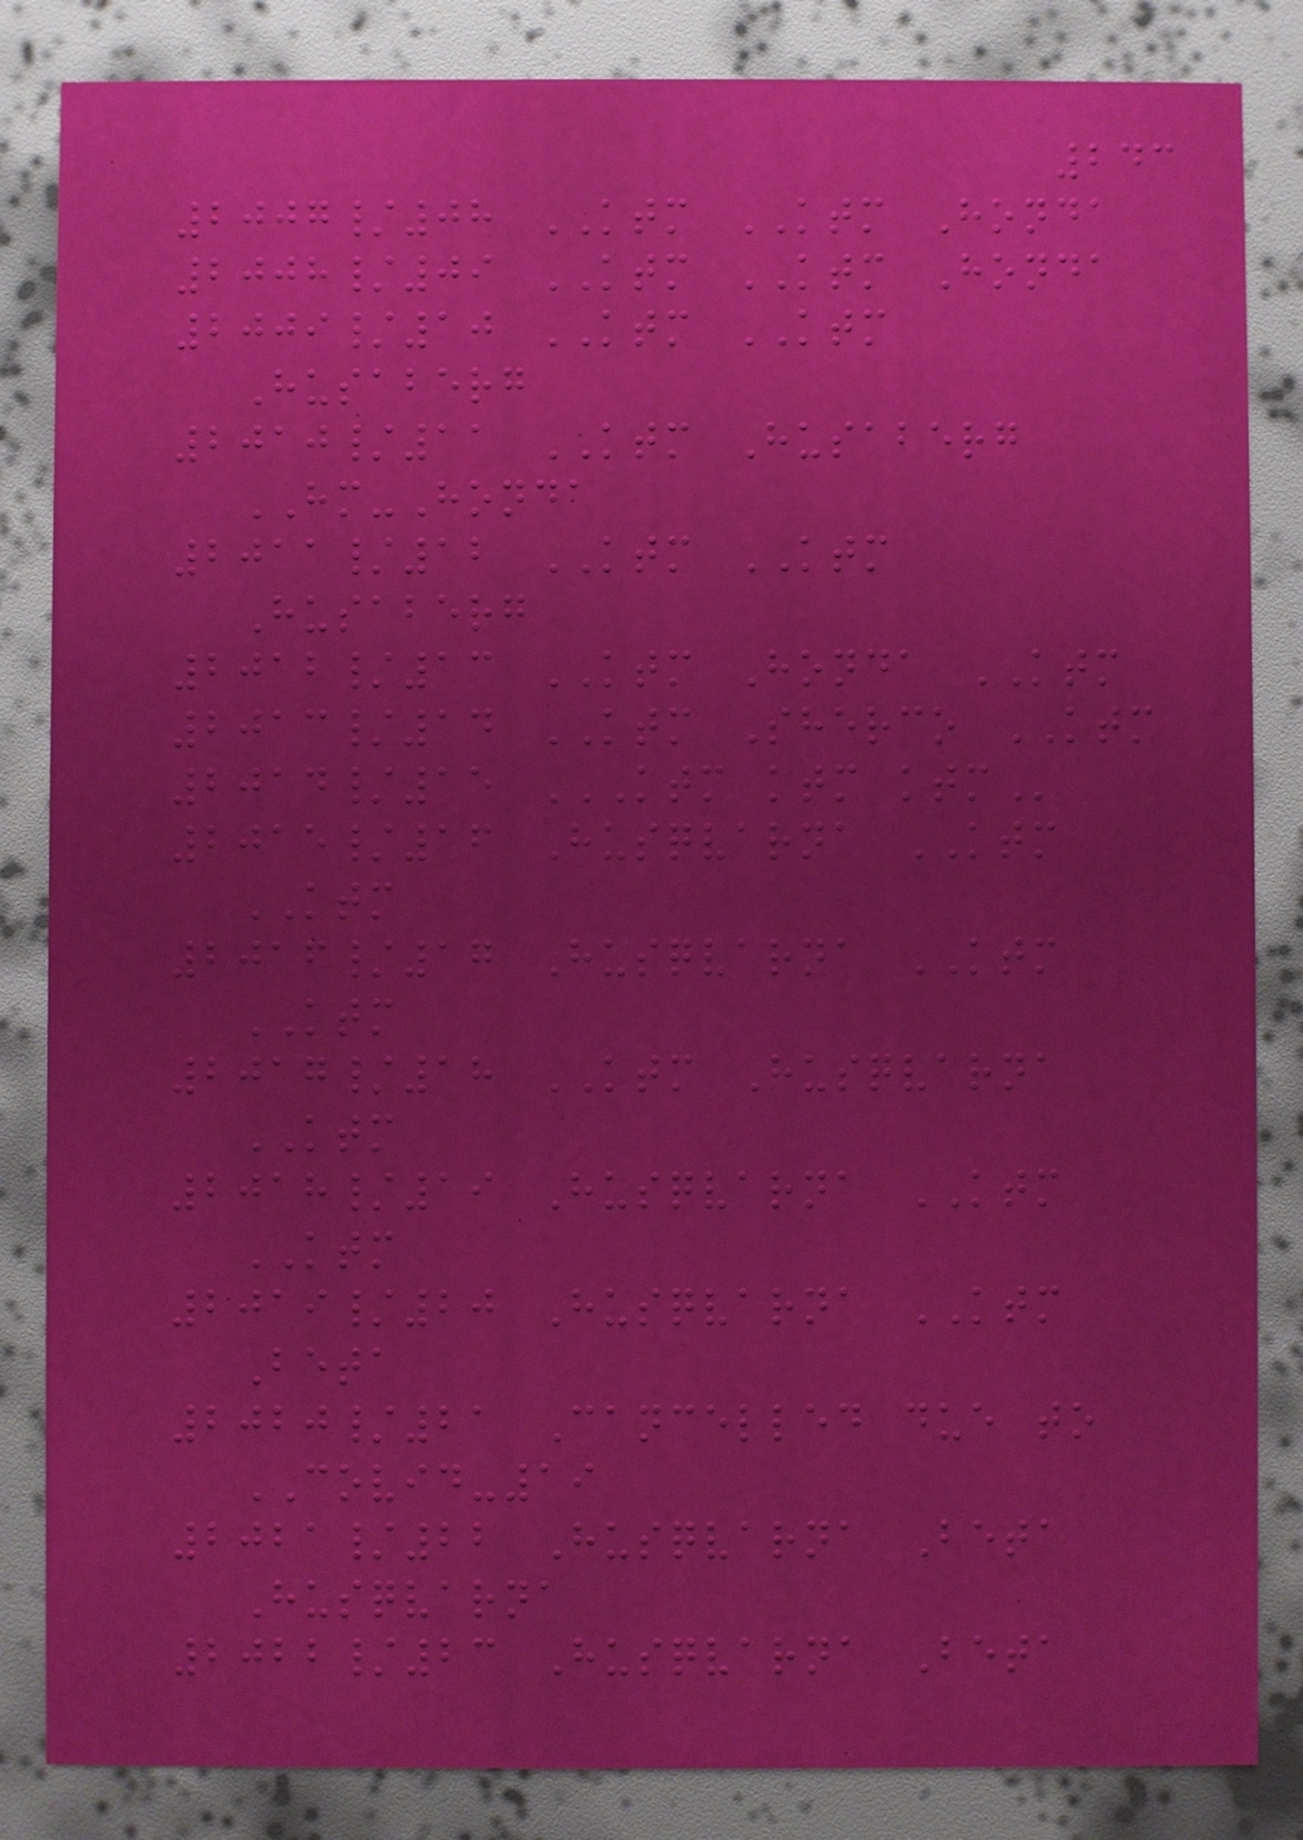243
2007/08 KTM KTM Honda
2008/09 KTM KTM Honda
2009/10 KTM KTM
Husaberg
2010/11 KTM Husaberg
HM-Honda
2011/12 KTM KTM
Husaberg
2012/13 KTM Honda KTM
2013/14 KTM Sherco KTM
2014/15 KTM KTM KTM
2015/16 Husqvarna KTM
KTM
2016/17 Husqvarna KTM
KTM
2017/18 KTM Husqvarna
KTM
2018/19 Husqvarna KTM
KTM
2019/20 Husqvarna KTM
Beta
2020/21 Cancelled due to
COVID-19
2021/22 Husqvarna Beta
Husqvarna
2022/23 Husqvarna Beta
